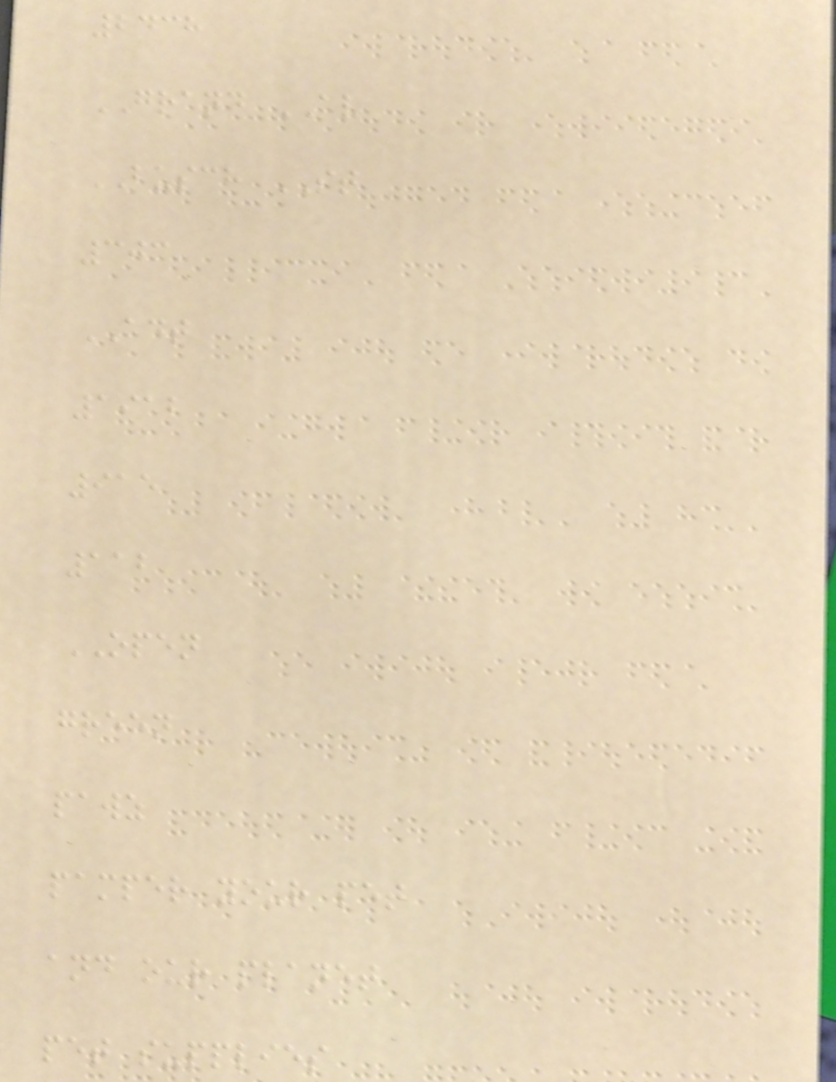2438
GRAND AV
BUSCH ST
303
ADT
1912
915
112
OPEN
green
pawz
pamper your pet
and our planet
pet supplies
